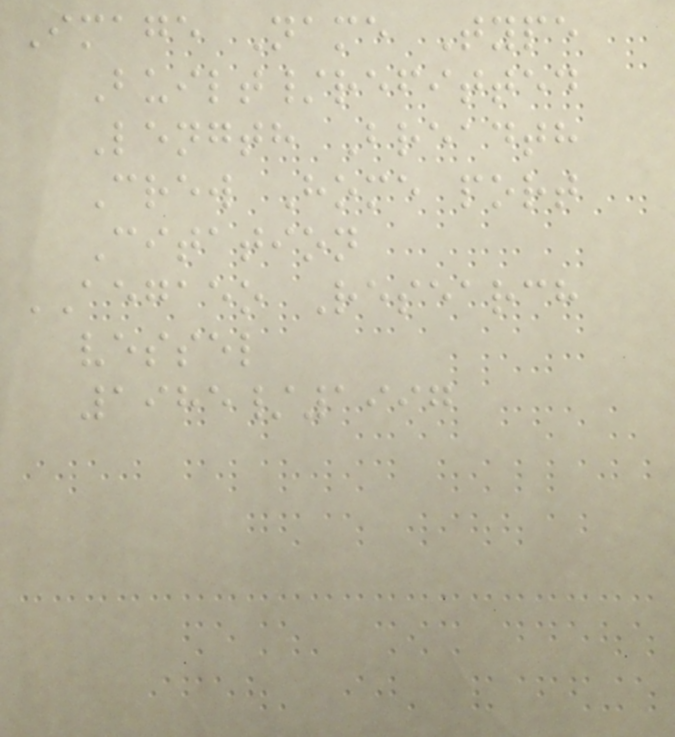Image Name Type
Built/refitted
Length Breadth
Crew Home port
Citation
AEGAEO Research
vessel
1985/1997
